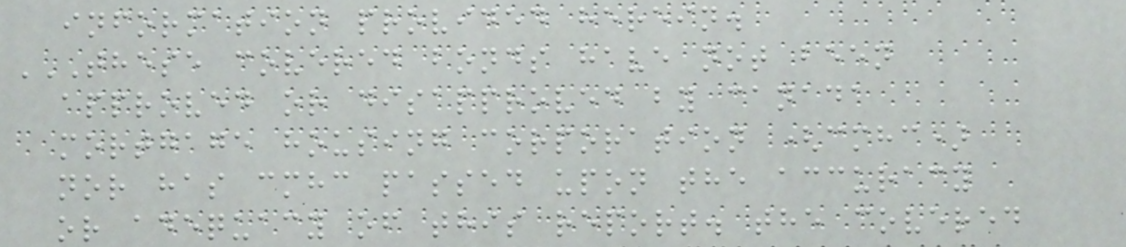information provided herein.
THESE COVERED BONDS HAVE NOT BEEN
APPROVED OR DISAPPROVED BY CANADA
MORTGAGE HOUSING CORPORATION (CMHC)
NOR HAS CMHC PASSED UPON THE ACCURACY
OR ADEQUACY OF THIS REPORT. THE COVERED
